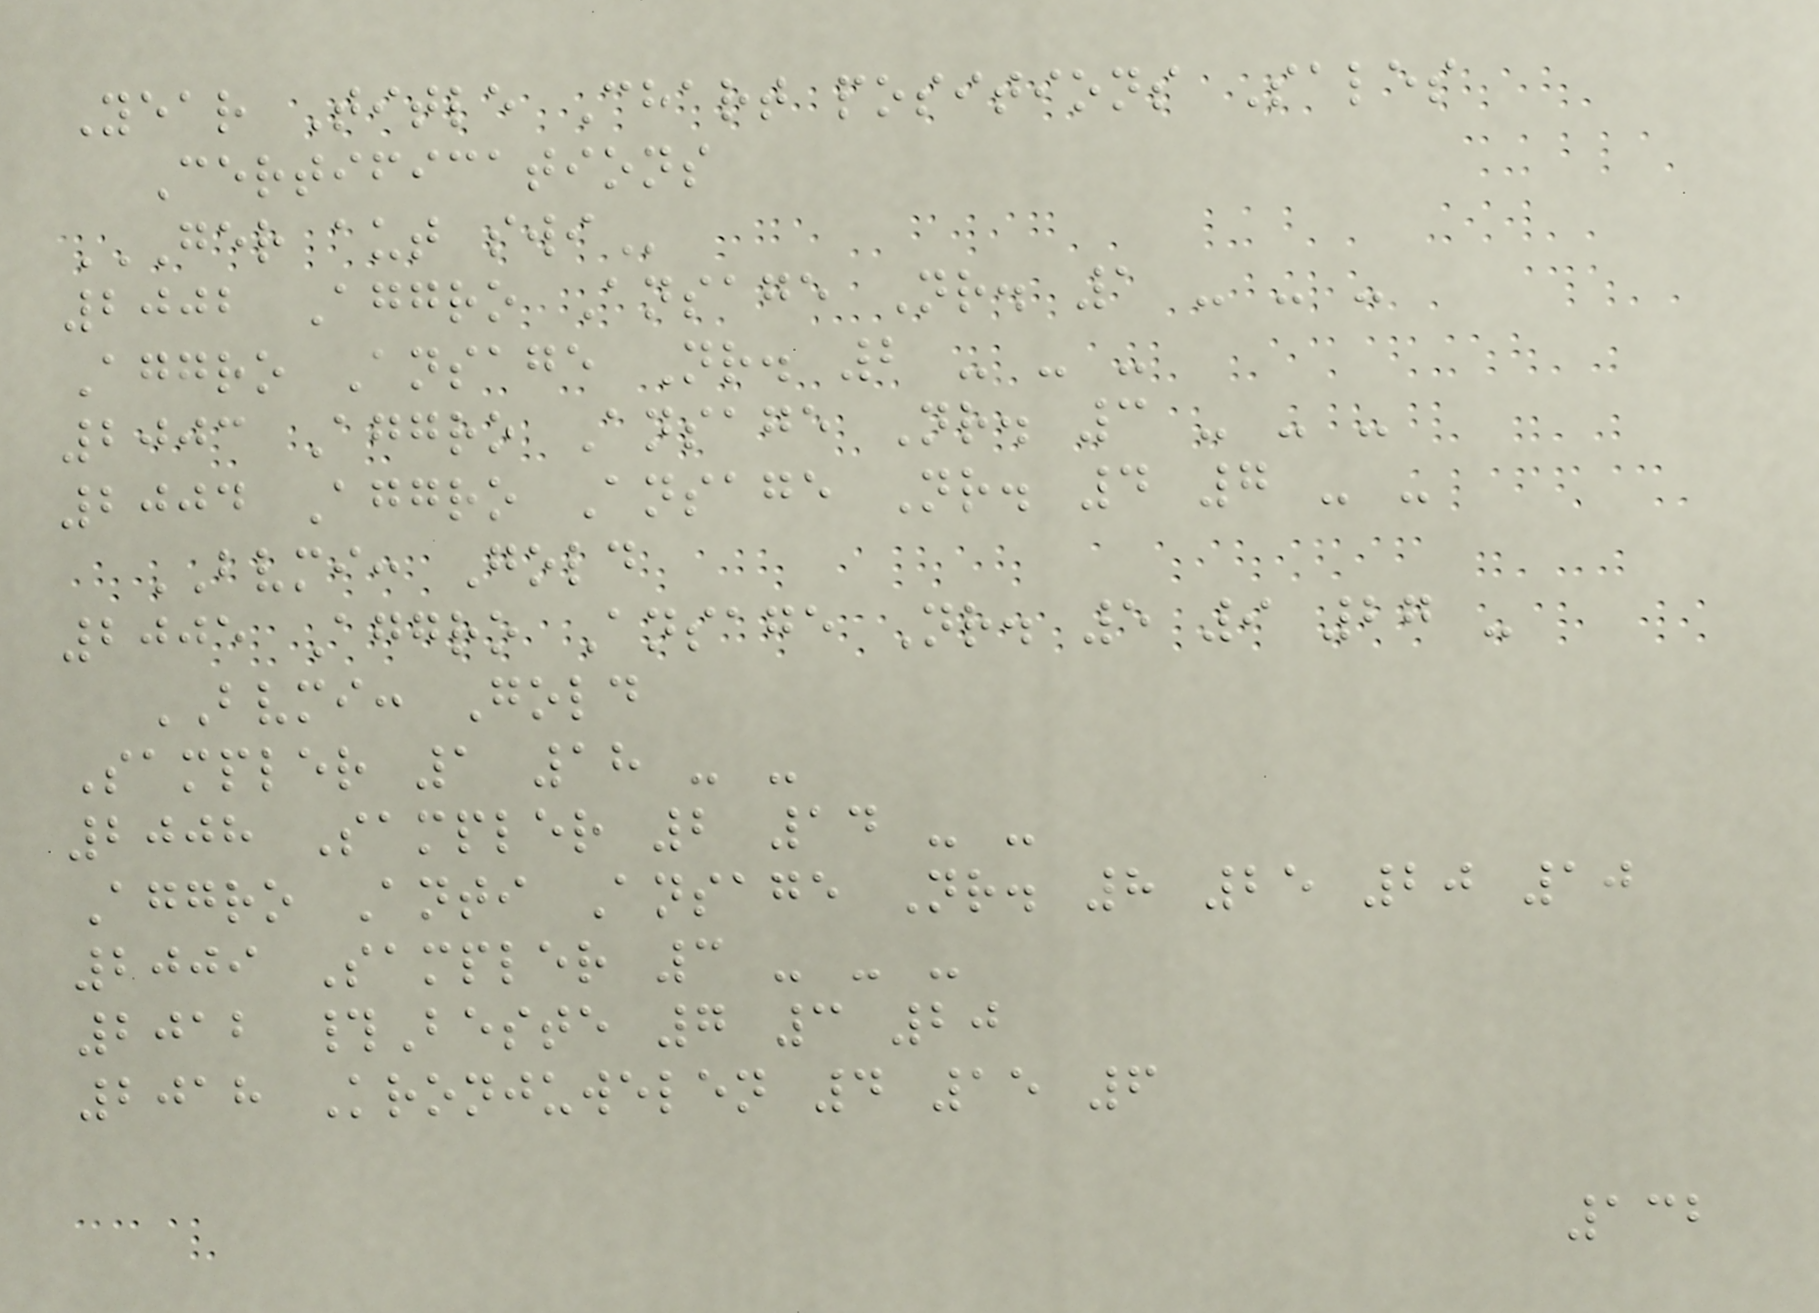Year Title Chart positions Sales
Certifications
GER AUT SWI
2002 Aggro Ansage Nr. 1 - - -
Aggro Ansage Nr. 2 - - -
2003 Aggro Ansage Nr. 3 - - -
2004 Aggro Ansage Nr. 4 7 - -
BVMI: Gold
2005 Aggro Ansage Nr. 5 9 27 -
BVMI: Gold
Sampler 1 18 - -
2008 Sampler 2 14 - -
Aggro Anti Ansage Nr. 8 25 20 10
2009 Sampler 3 - - -
2012 #Beste 7 3 20
2018 Kronjuwelen 4 15 6
132
